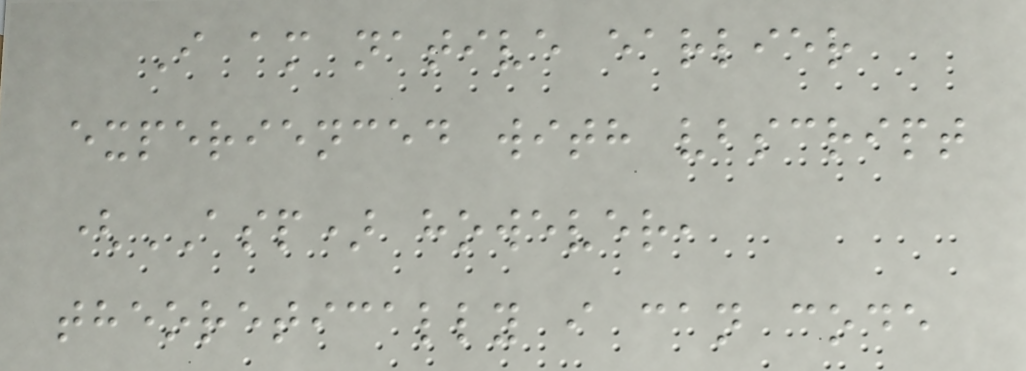I am native earlier
experienced with vbscript
(ASP) however,
theoretically i can code
